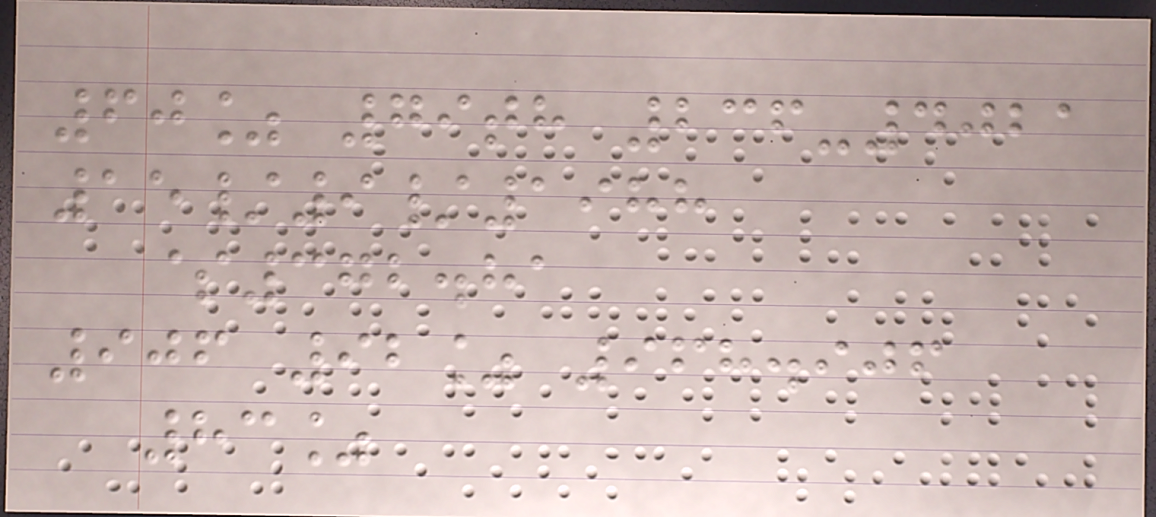60% 79th 236-4021
15/9/1988
$372.81
906 92% 968.906
83%
